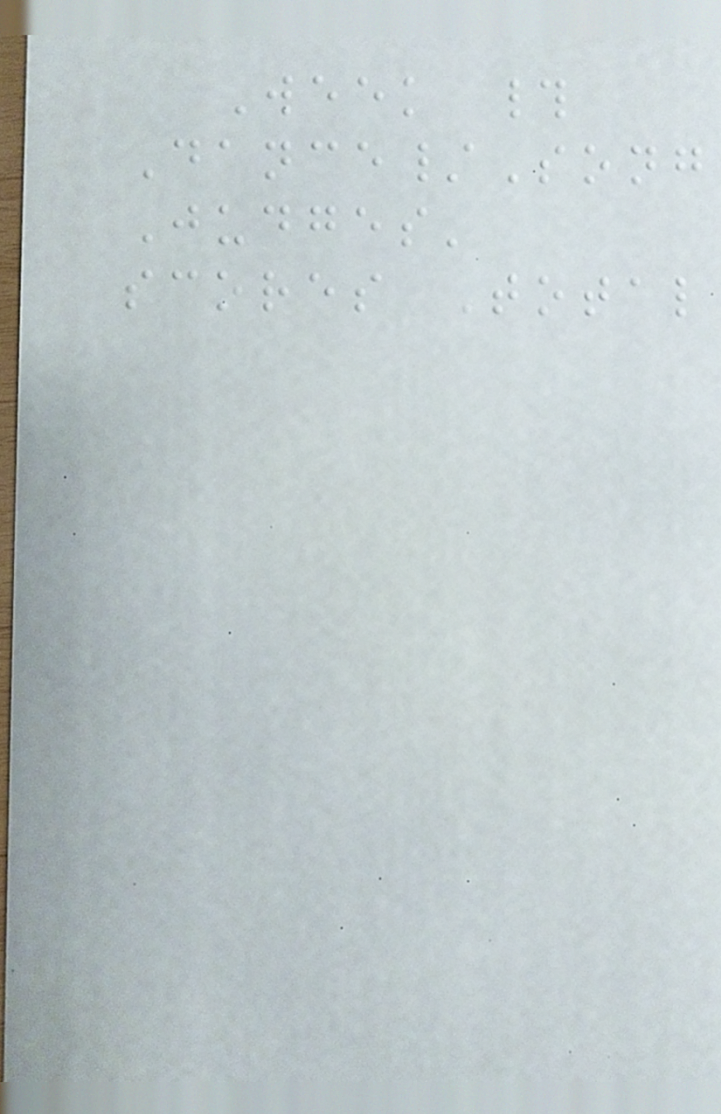Week #
Dance/Song
Judges'
scores Total
